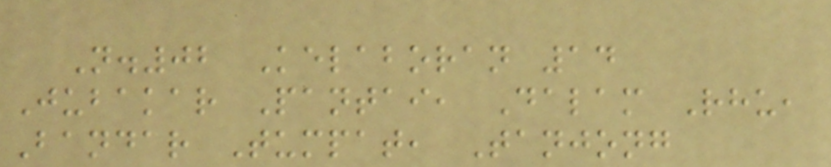N.02 Kelaboran 14
Jubakar Pantai, Dalam Rhu,
Bandar Tumpat, Tanjong
